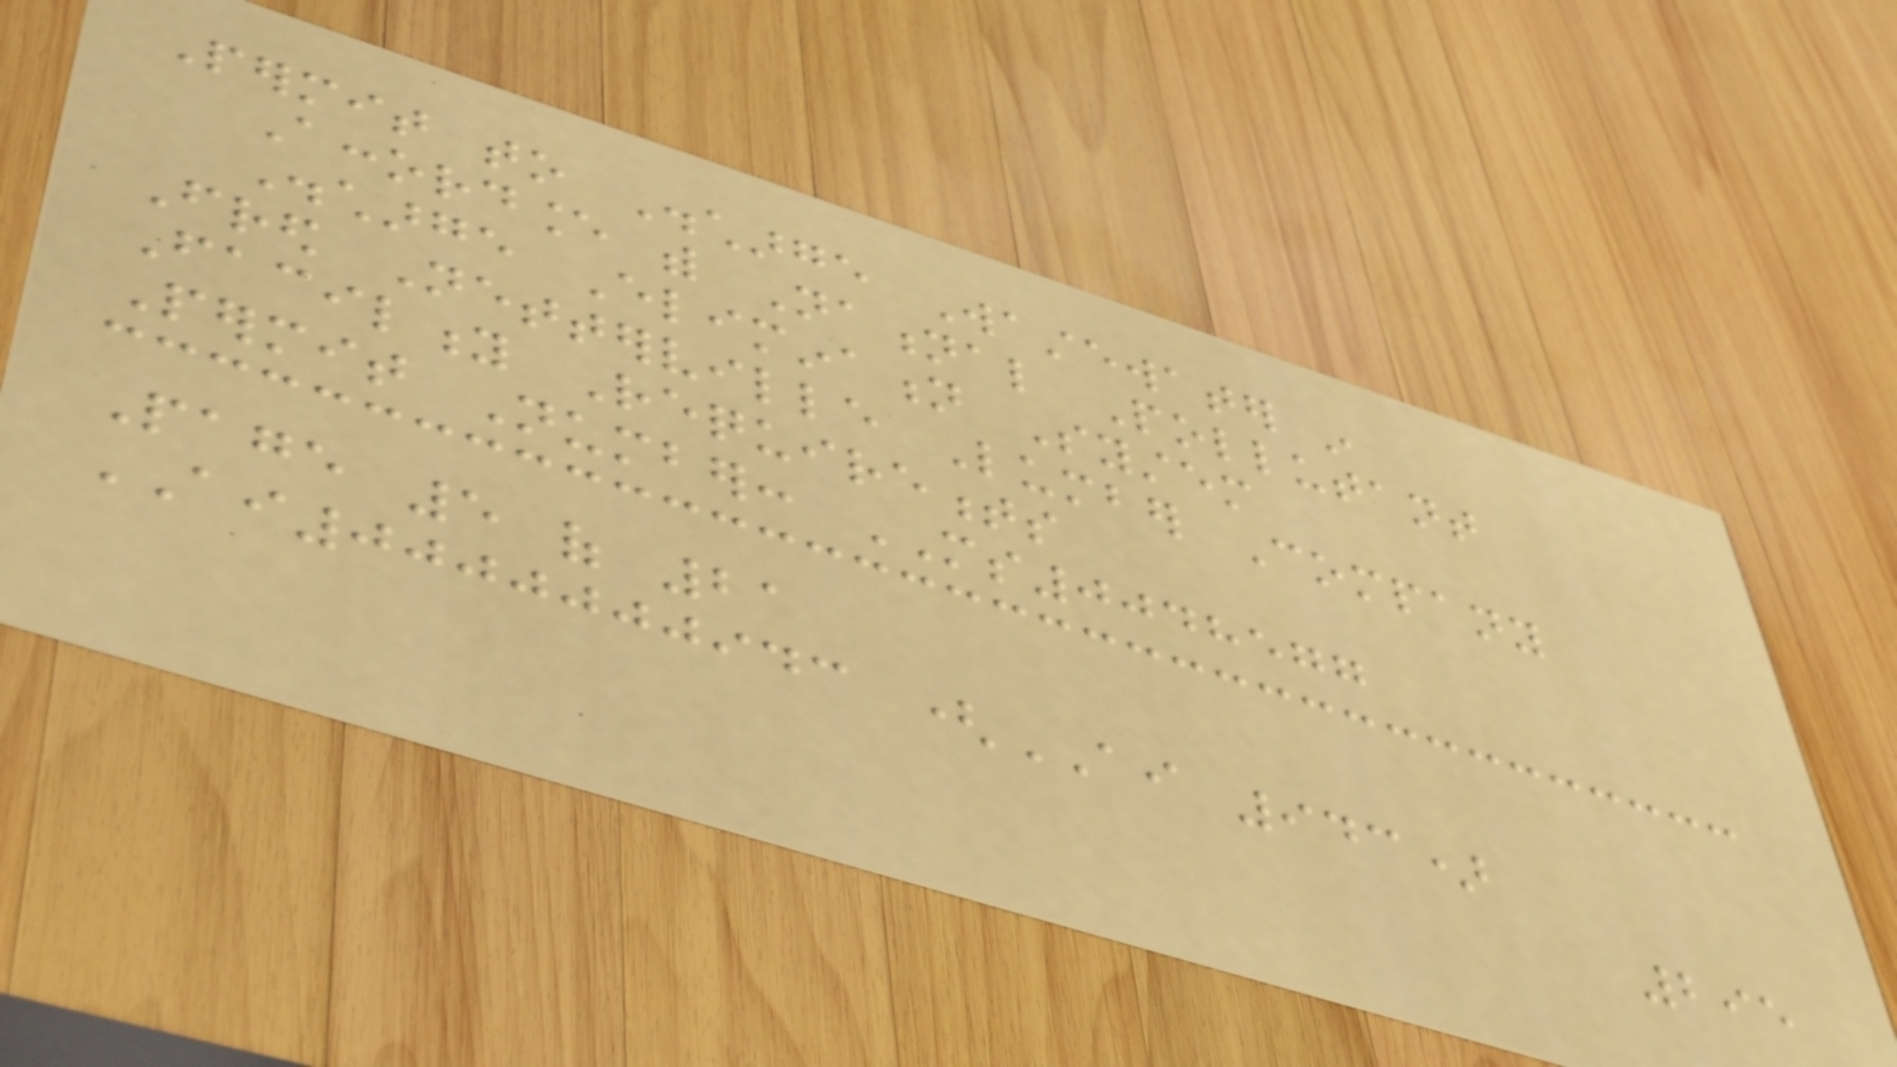Permit to Discharge Wastewater in
Accordance with National Pollutant
Discharge Elimination System
Fred Netterville Lumber Company
Facility Requirements
Permit Number: MS0048577
Page 5 of 21
AI0000000943 (AI 943)
295
